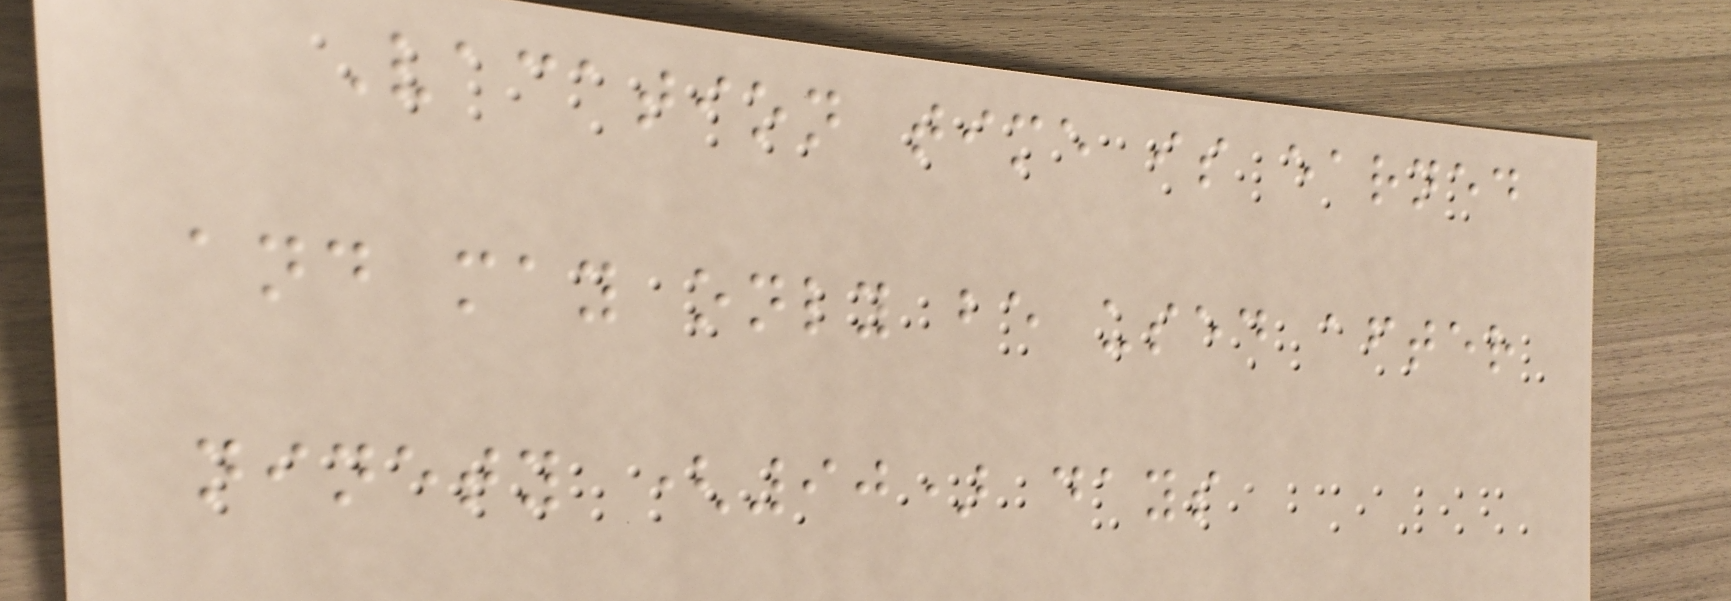Vacation time is earned
and may only be used after
ninety (90) days
